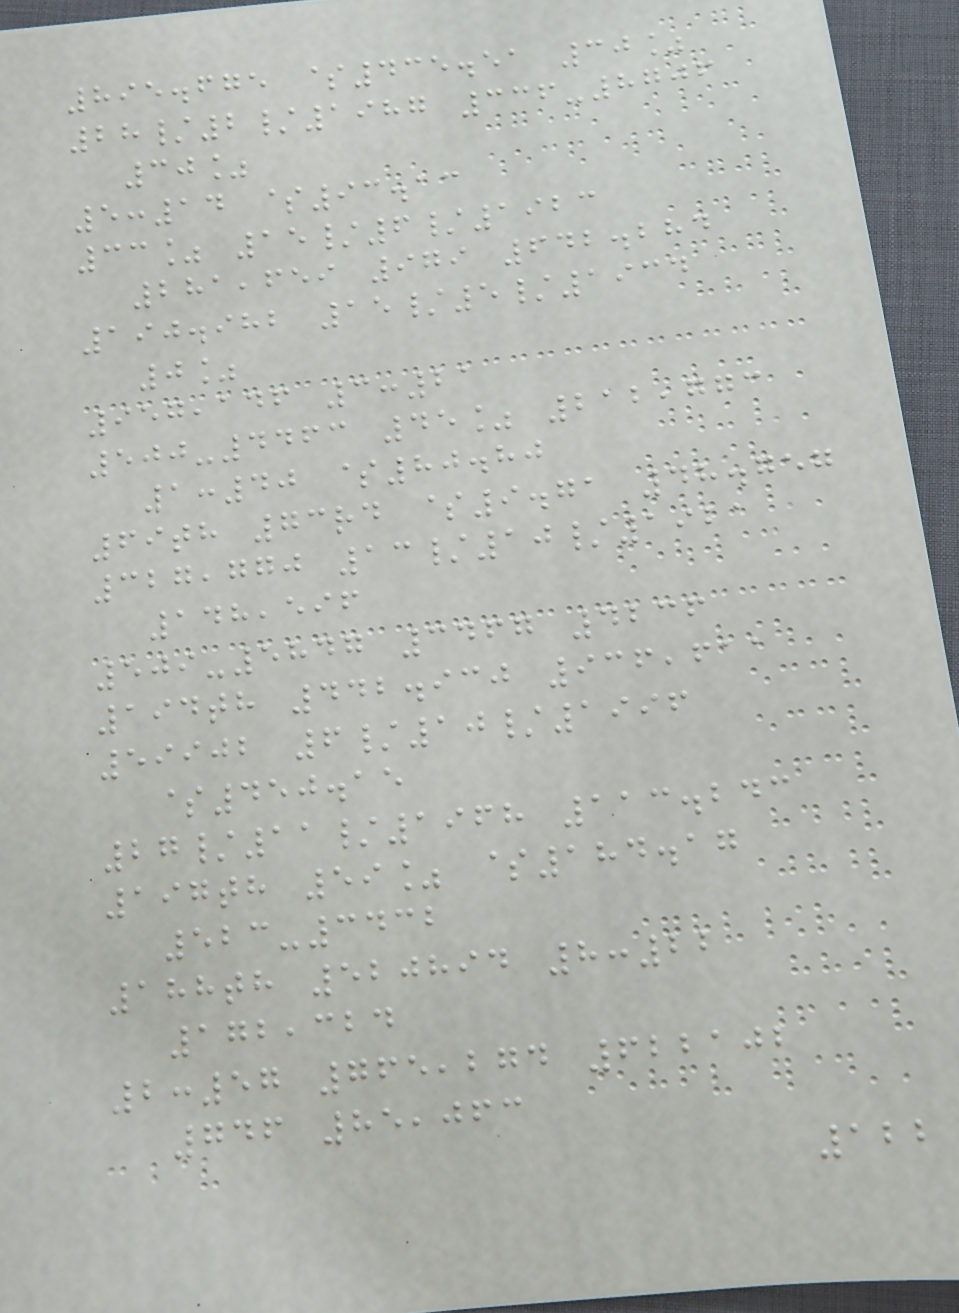895.675 $435.51 30%
28/2/1987 336-8706
30%
5:14 $93.13
33% 15/6/1923
281,659 979 642.284
190.982 15/5/1934
0%
957,146 3:21
500-4463 45% 212,773
1:40 $80.80
69th 73rd $9.71 48.757
327,770 13/10/1921
148,596
509-5847 3467 4236
194th 442.930 936,611
59902 6/10/1996
$450.15
27/11/1968 113.243
197th 59% $184.17
523-3432
188th 520894 8:22
172,324
2:57 765,274 622102
746 85,063
122
